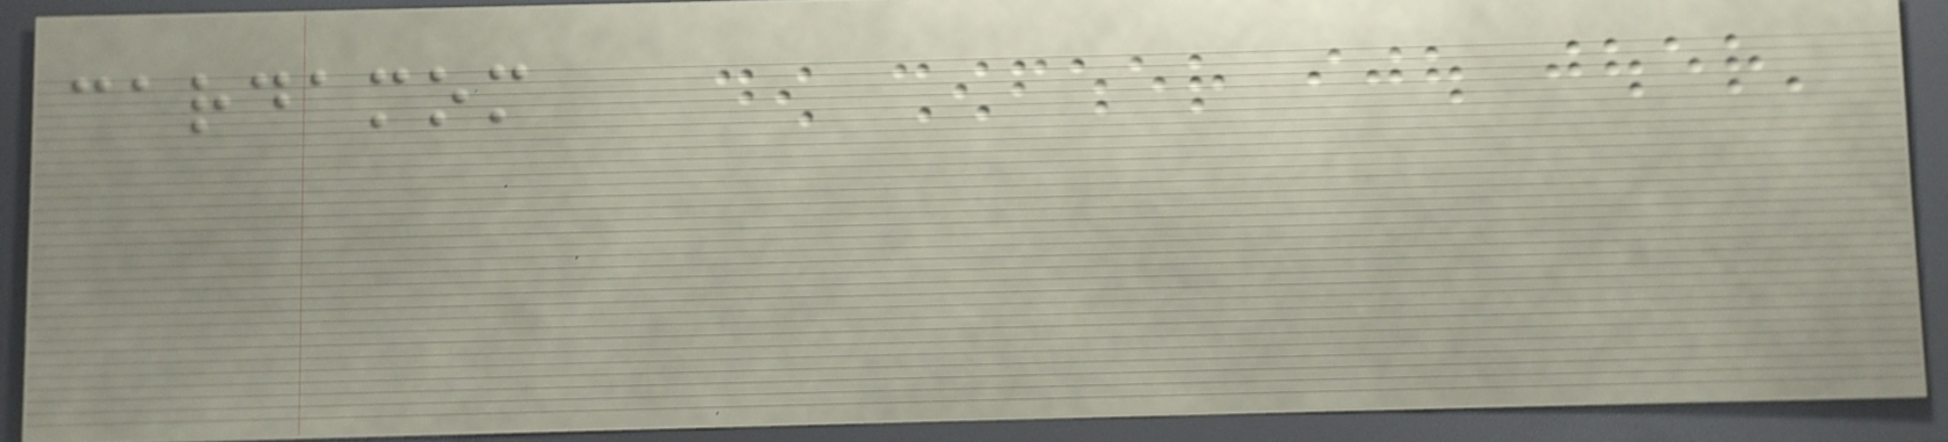cardamom
